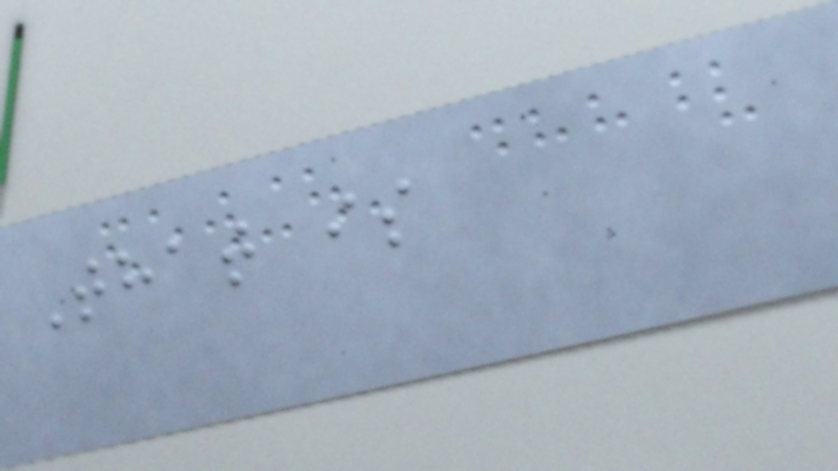That is
